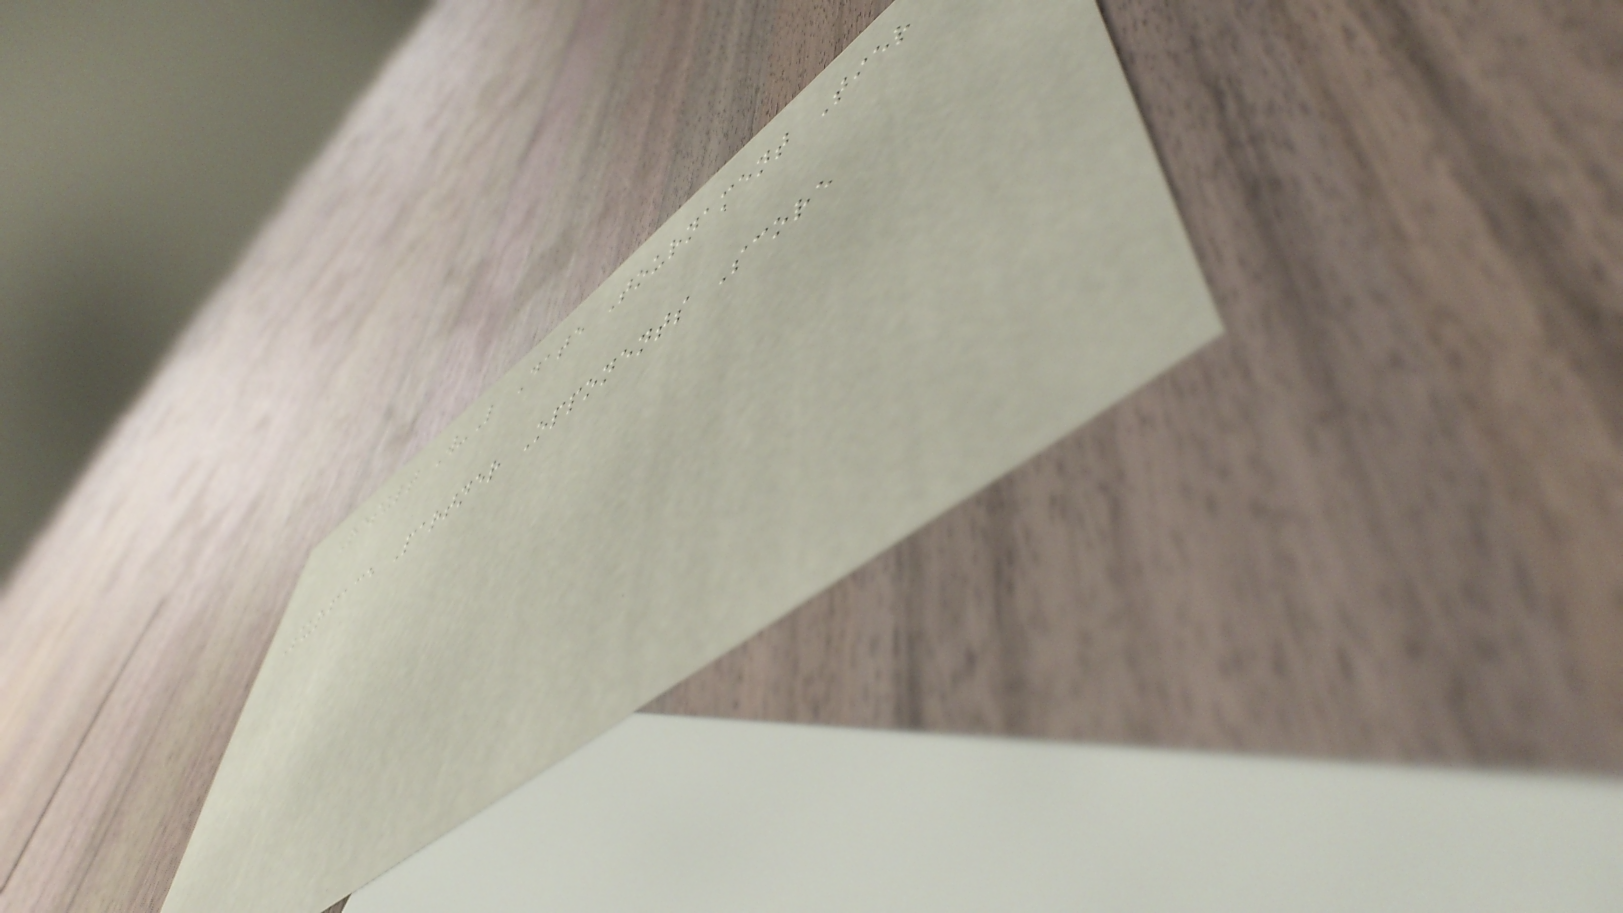Result W-L Date Tournament Tier
Surface Partner Opponents Score
